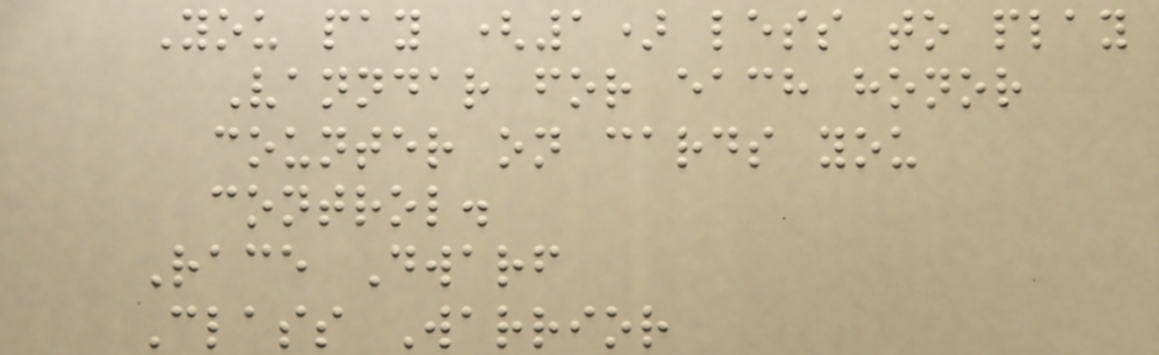You pay (1) less to play
Vanndar for each honor
counter on cards you
control.
Race Dwarf
Class Warrior
